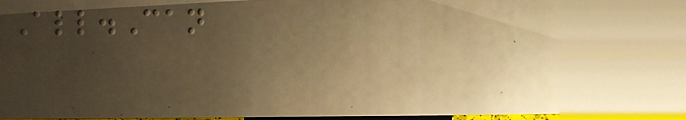All.Can
